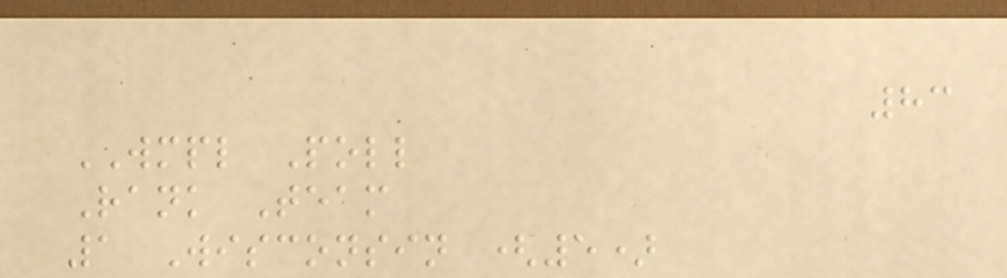83
WMPL Poll
Rank Team
1 Wisconsin (5)
